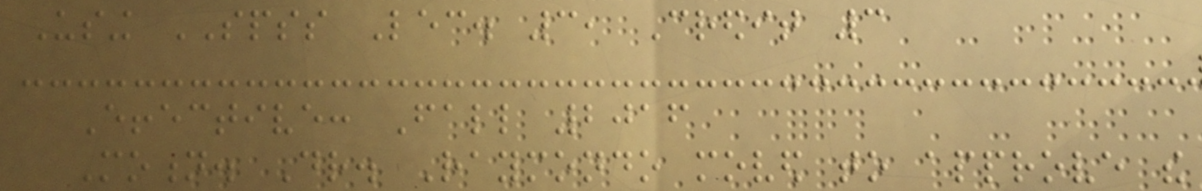Using SPSS Lec. 3, Credit 3
Effective: Fall 2016
Motion. Dr. Raymondo moved to approve the
